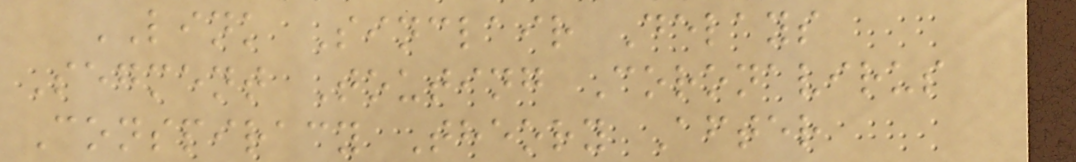LINK Sinclair Delays
Segment Touting Coronavirus
Conspiracy Theory After
